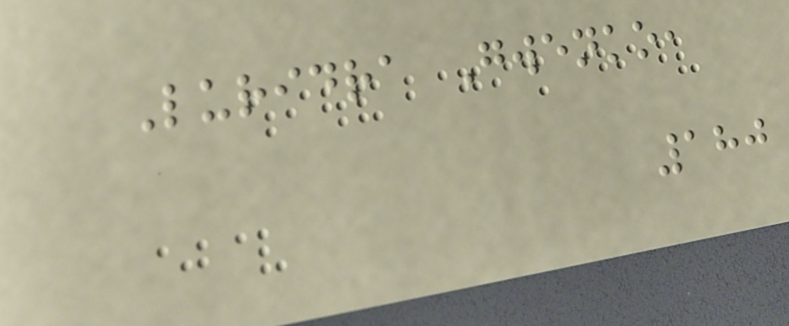Luridra Gwenko,
180
